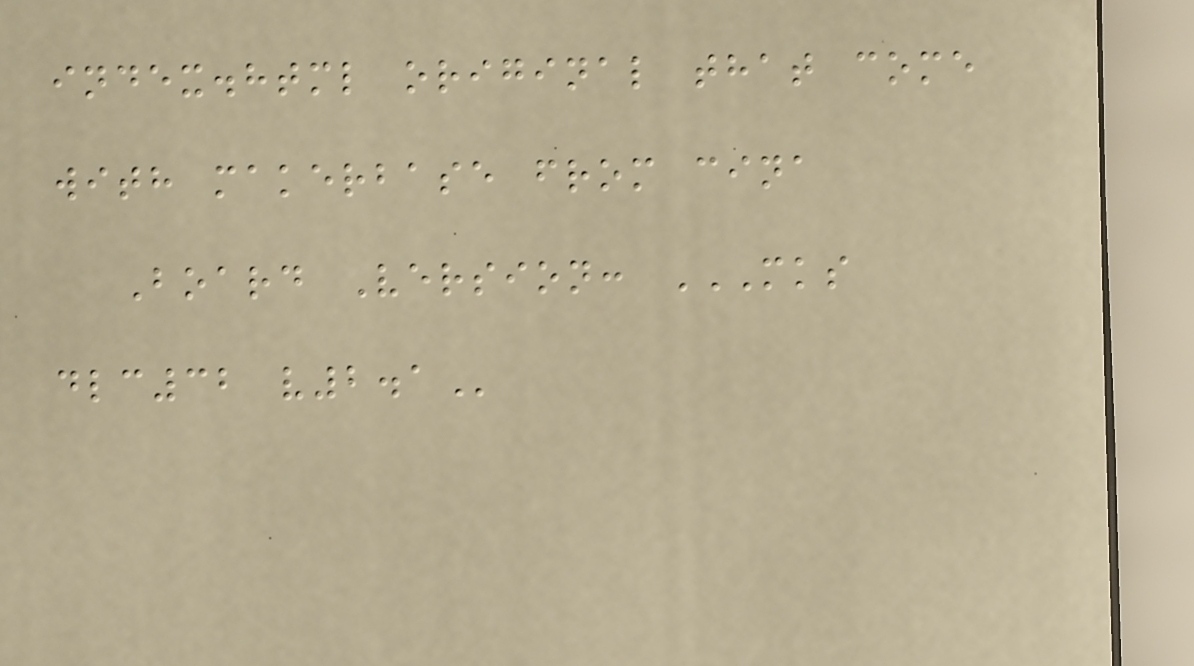index.html original that come
with makerbase from cina
Board Version: MKS
DLC32 V2.1
